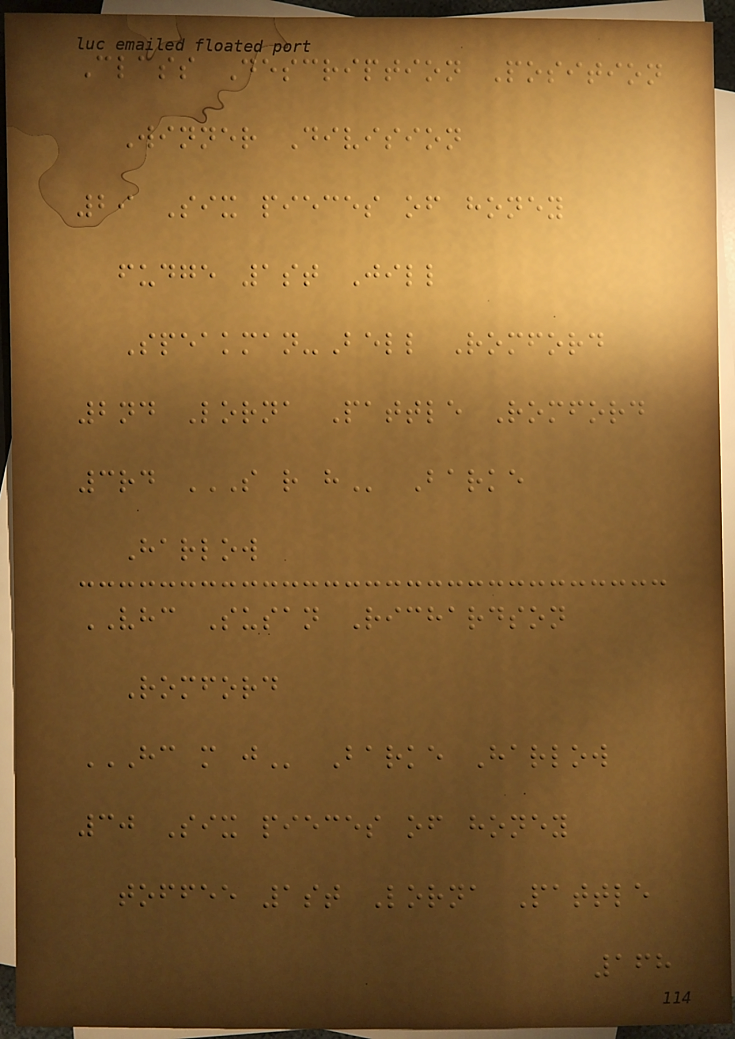Class Description Position
Winner Division
29 Six pieces of honey
fudge 1st Jill
Speakman-Bell Romford
2nd Lorna Pattle Romford
3rd S R H Barke
Harlow
VHC Susan Richardson
Romford
HC M J Barke Harlow
30 Six pieces of honey
toffee 1st Lorna Pattle
168
